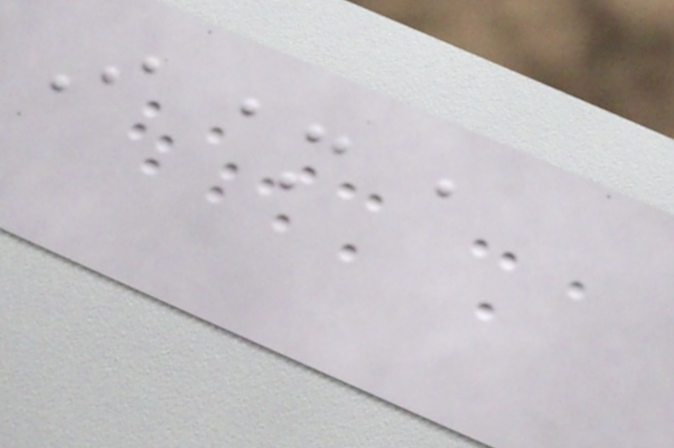I am a
